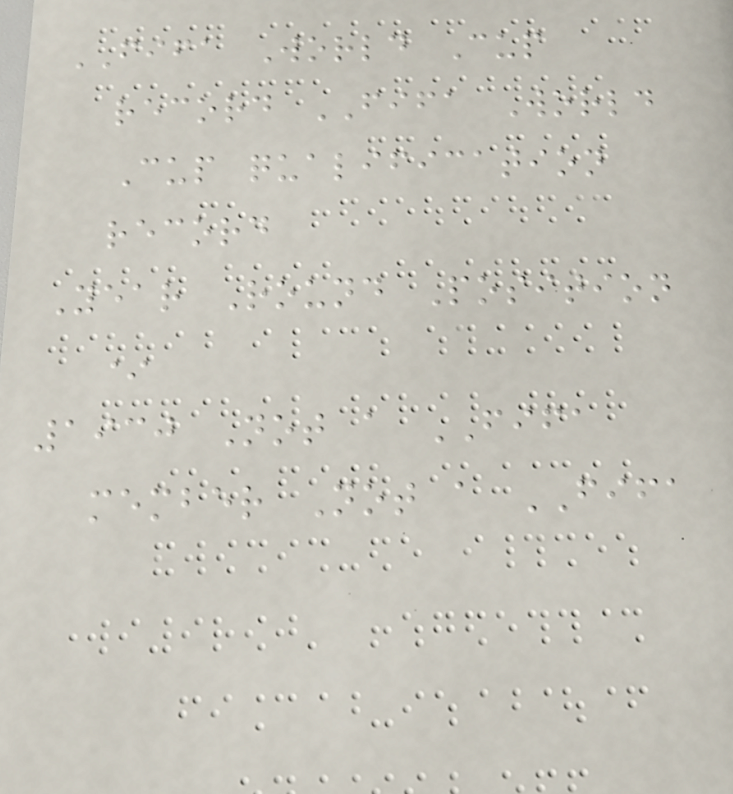FIFA World Cup
record FIFA World
Cup qualification
record
Year Round Position
*
1930 Not a FIFA
member Not a FIFA
